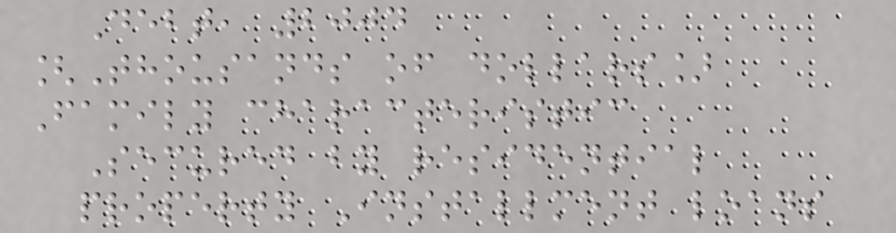Debt, 2004
[Thousands of dollars]
Family characteristic
Secured by residential
property Installment loans
